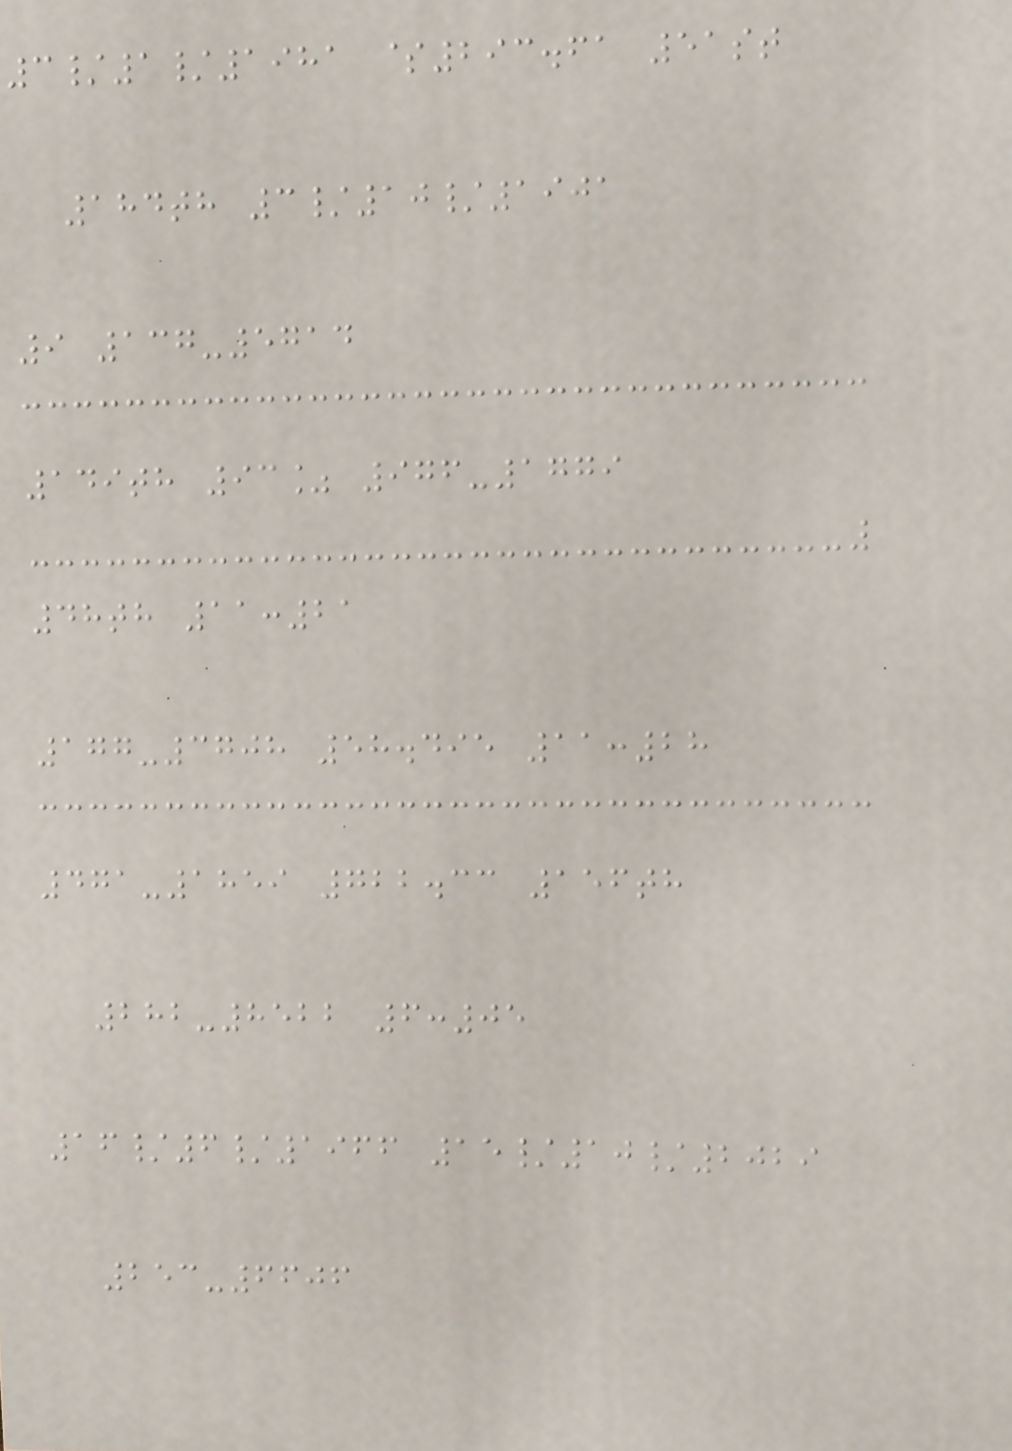3/1/1981 $293.61 51st
184th 3/10/1901
9 137-5714
149th 93% 976-1779
48th 11:21
177-3708 58.495 11:28
471-1859 722.33 156th
282-8522 6:05
16/6/1966 15/10/2029
253-6606
